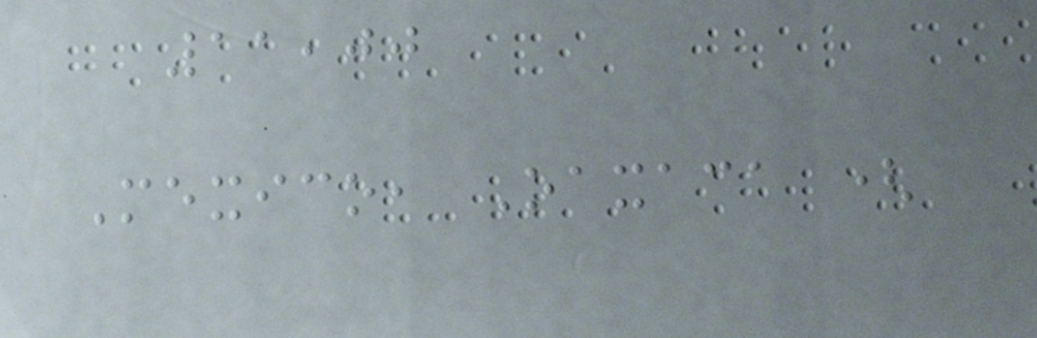11,00
Mexico, Oaxaca (
